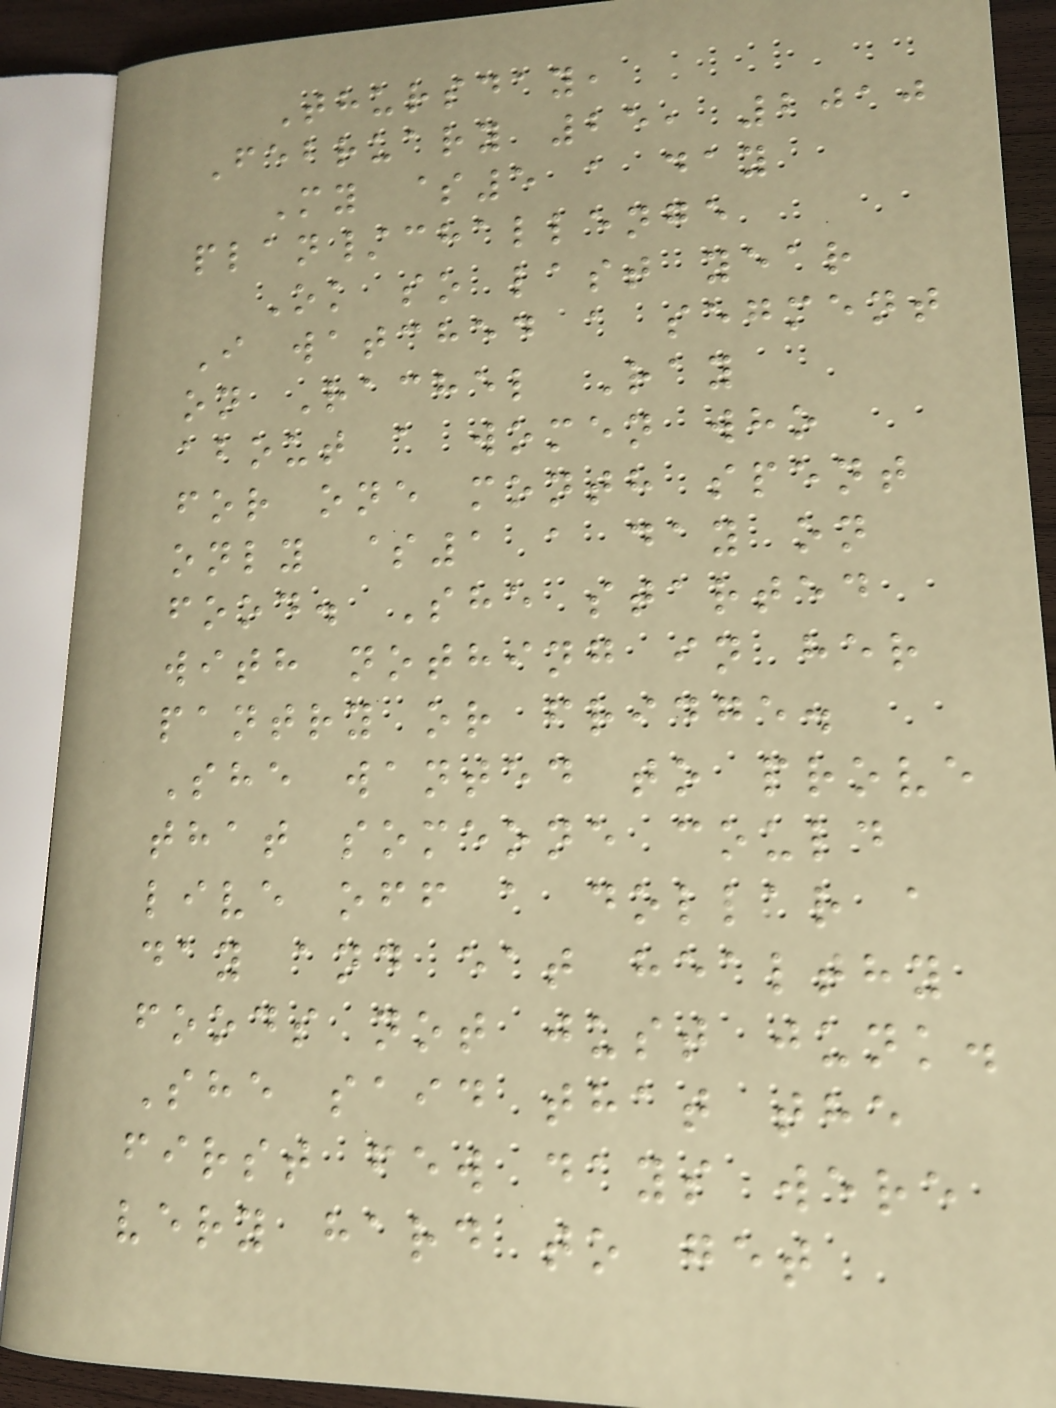Thursday,
February 25, 2010
My $5 a day
plan/challenge
Ok so last year
I watched a segment
on Rachel Ray
about a women who
for one month spent
only $1 a day on
food. She started
with nothing in her
pantry or fridge.
She wanted to prove
that someone could
live off a dollar a
day and eat healthy
foods not just junk.
She said that the
first few days were
very hard to get
